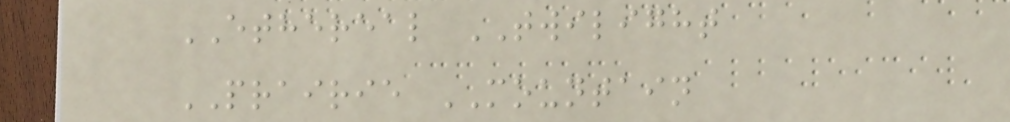ETHEREAL TWILIGHT
PRAIRIE MOUNTAIN
